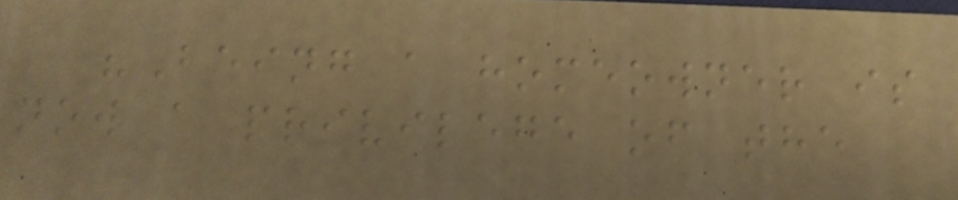"Being a homeowner is
now a privilege of the
